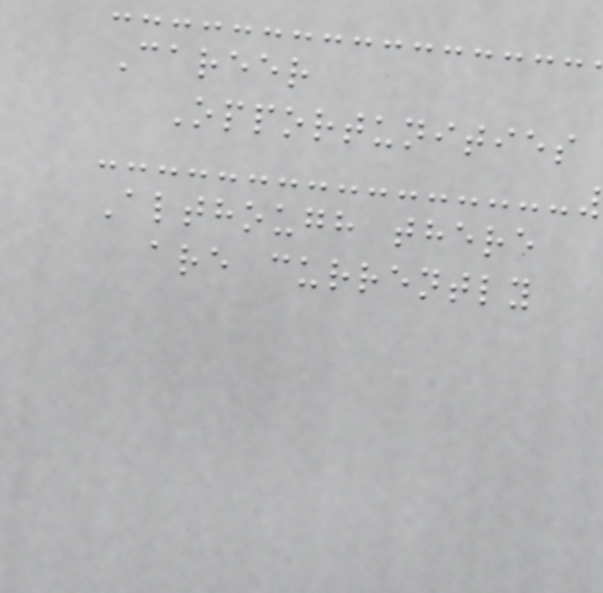Career
Opportunities
Although there
are currently
